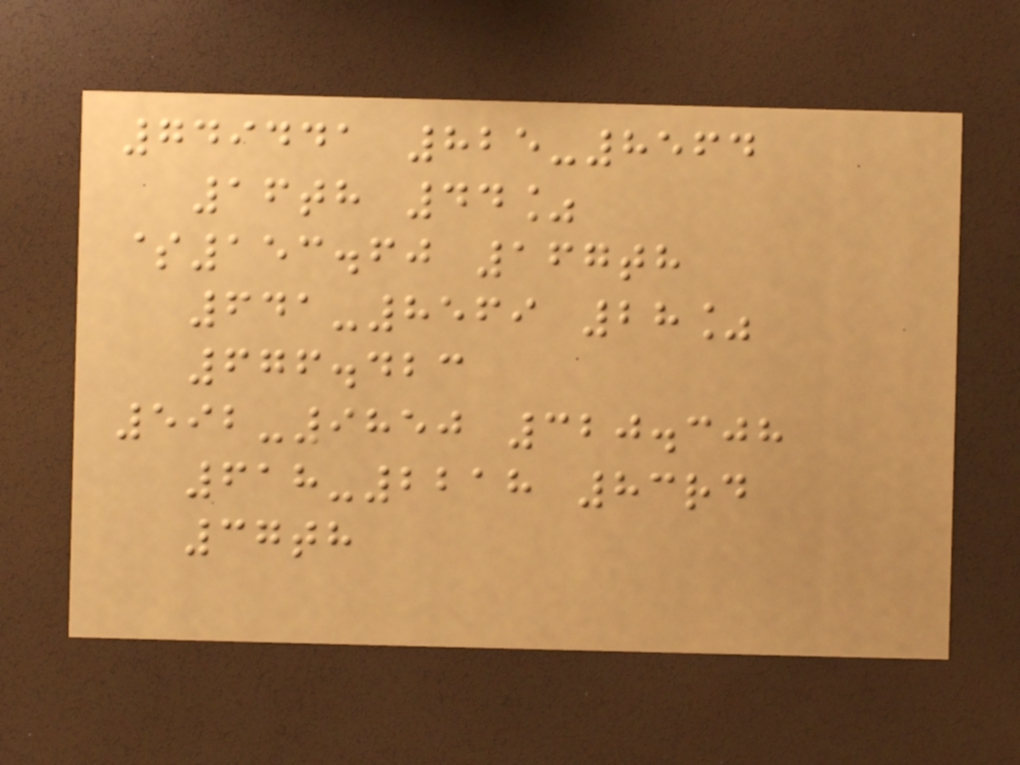749441 825-8564
16th 44%
$153.60 167th
641-8569 28%
676.423
592-9850 320.308
618-2218 83rd
37th
